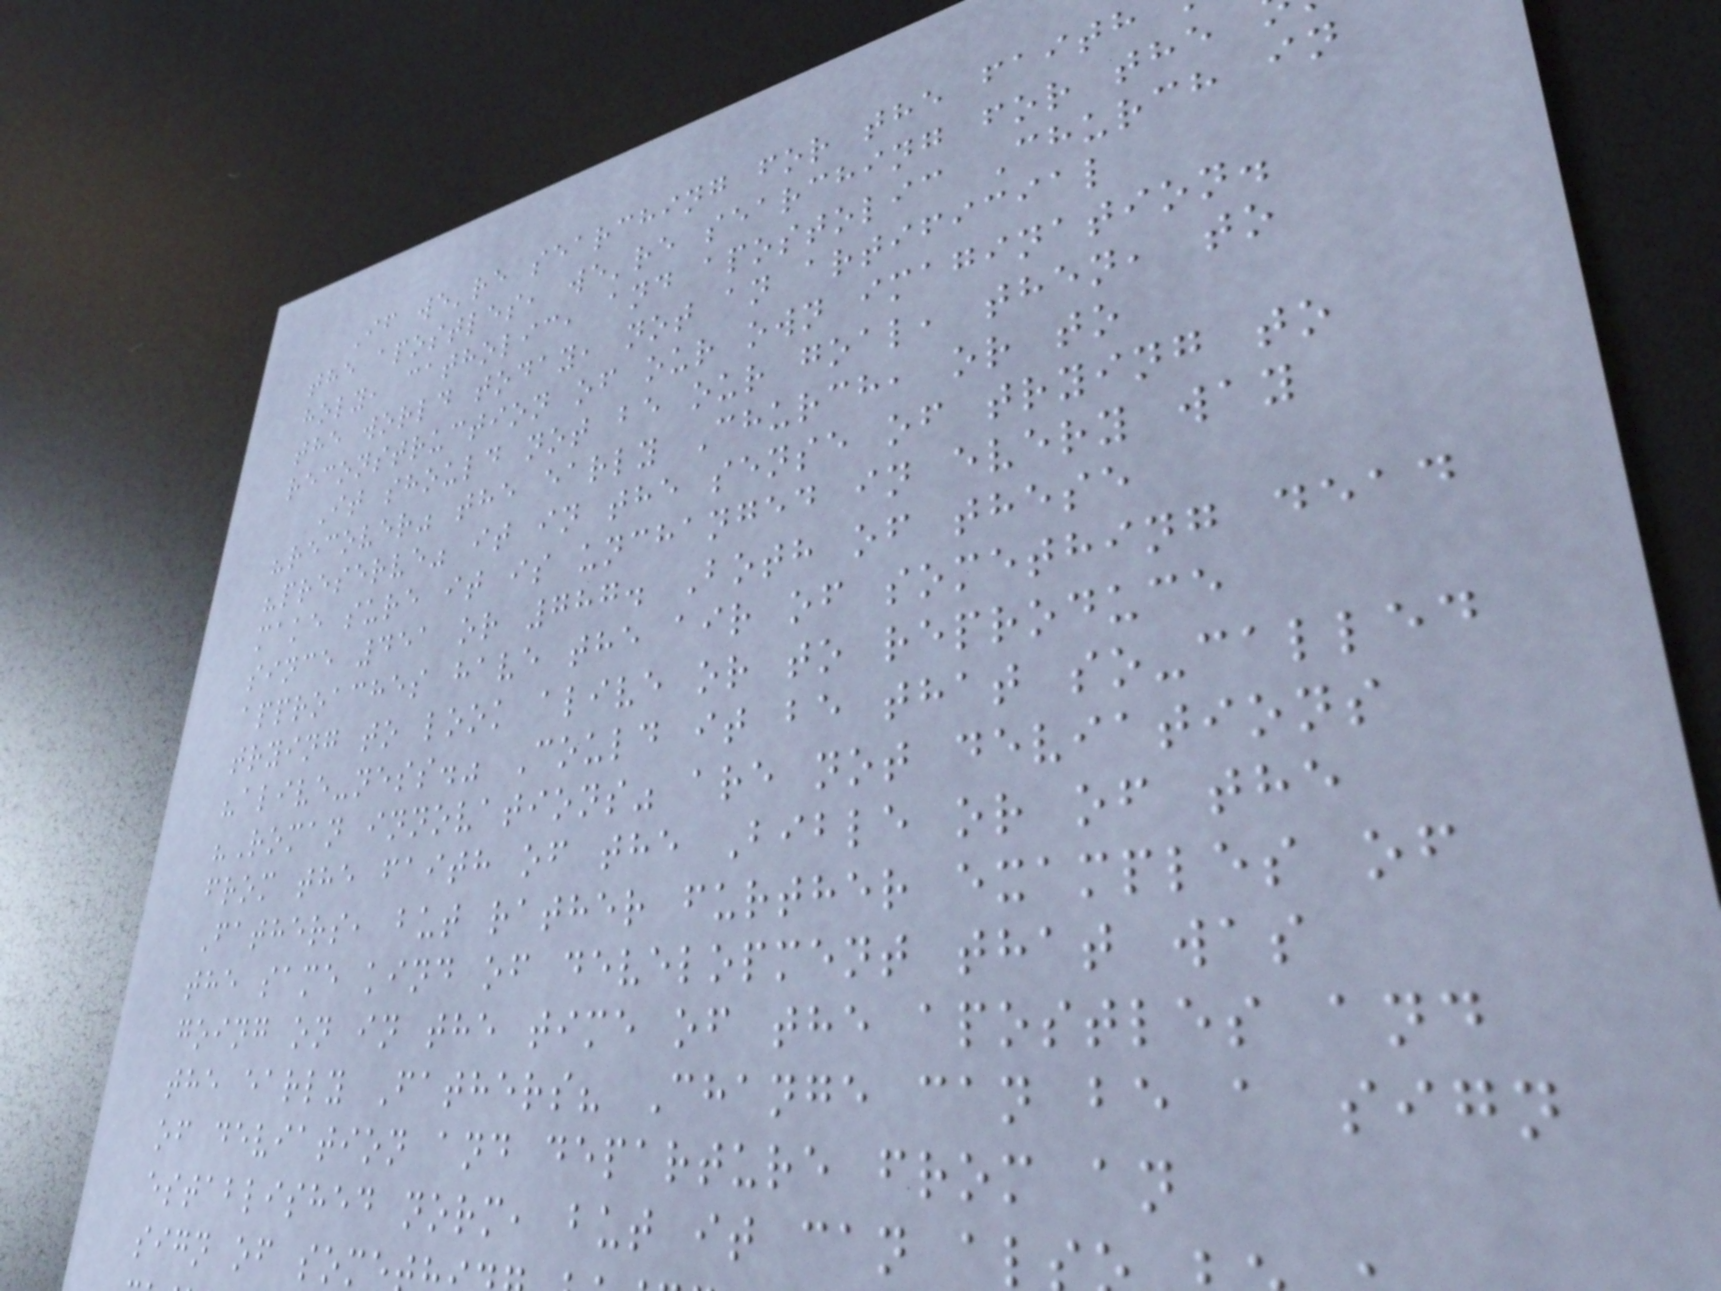If we're searching for the faith
the apostles, we're searching for the
holy, catholic, and apostolic Church in
the world today, not an artificial
reconstruction of our own imagination.
It should not be our goal, then, to
"recover" the early Church, or to
"preserve" it in the sense of trying to
make sure it is unchanged in every way
since 451 or 787. Both of these
approaches have the air of something dead
trying to look alive or to reproduce
"alive-ness." Could it be that so-called
"Roman innovations" are not deviations
from the faith of the Bible or of the
Fathers, but rather further examples of
the same kind of development that was
going on in the time of the apostles and
the early Fathers? Change can be a sign
of deviation and departure from an
established norm, but it can al
sign of some
